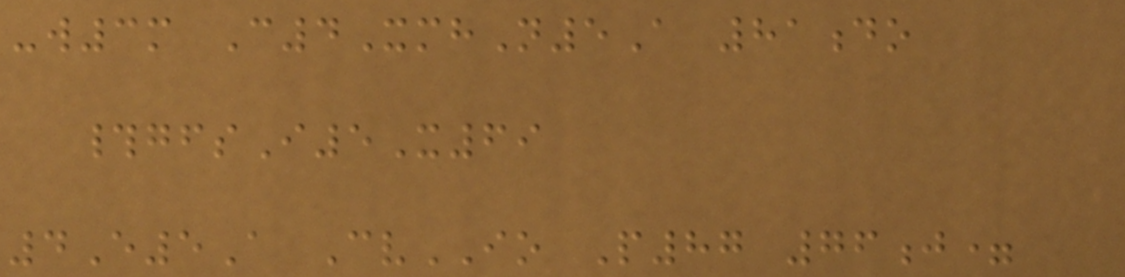-w3m C4XmhN5A 81do
#gfsI5X69
4E5A CvIO P87 76j=
